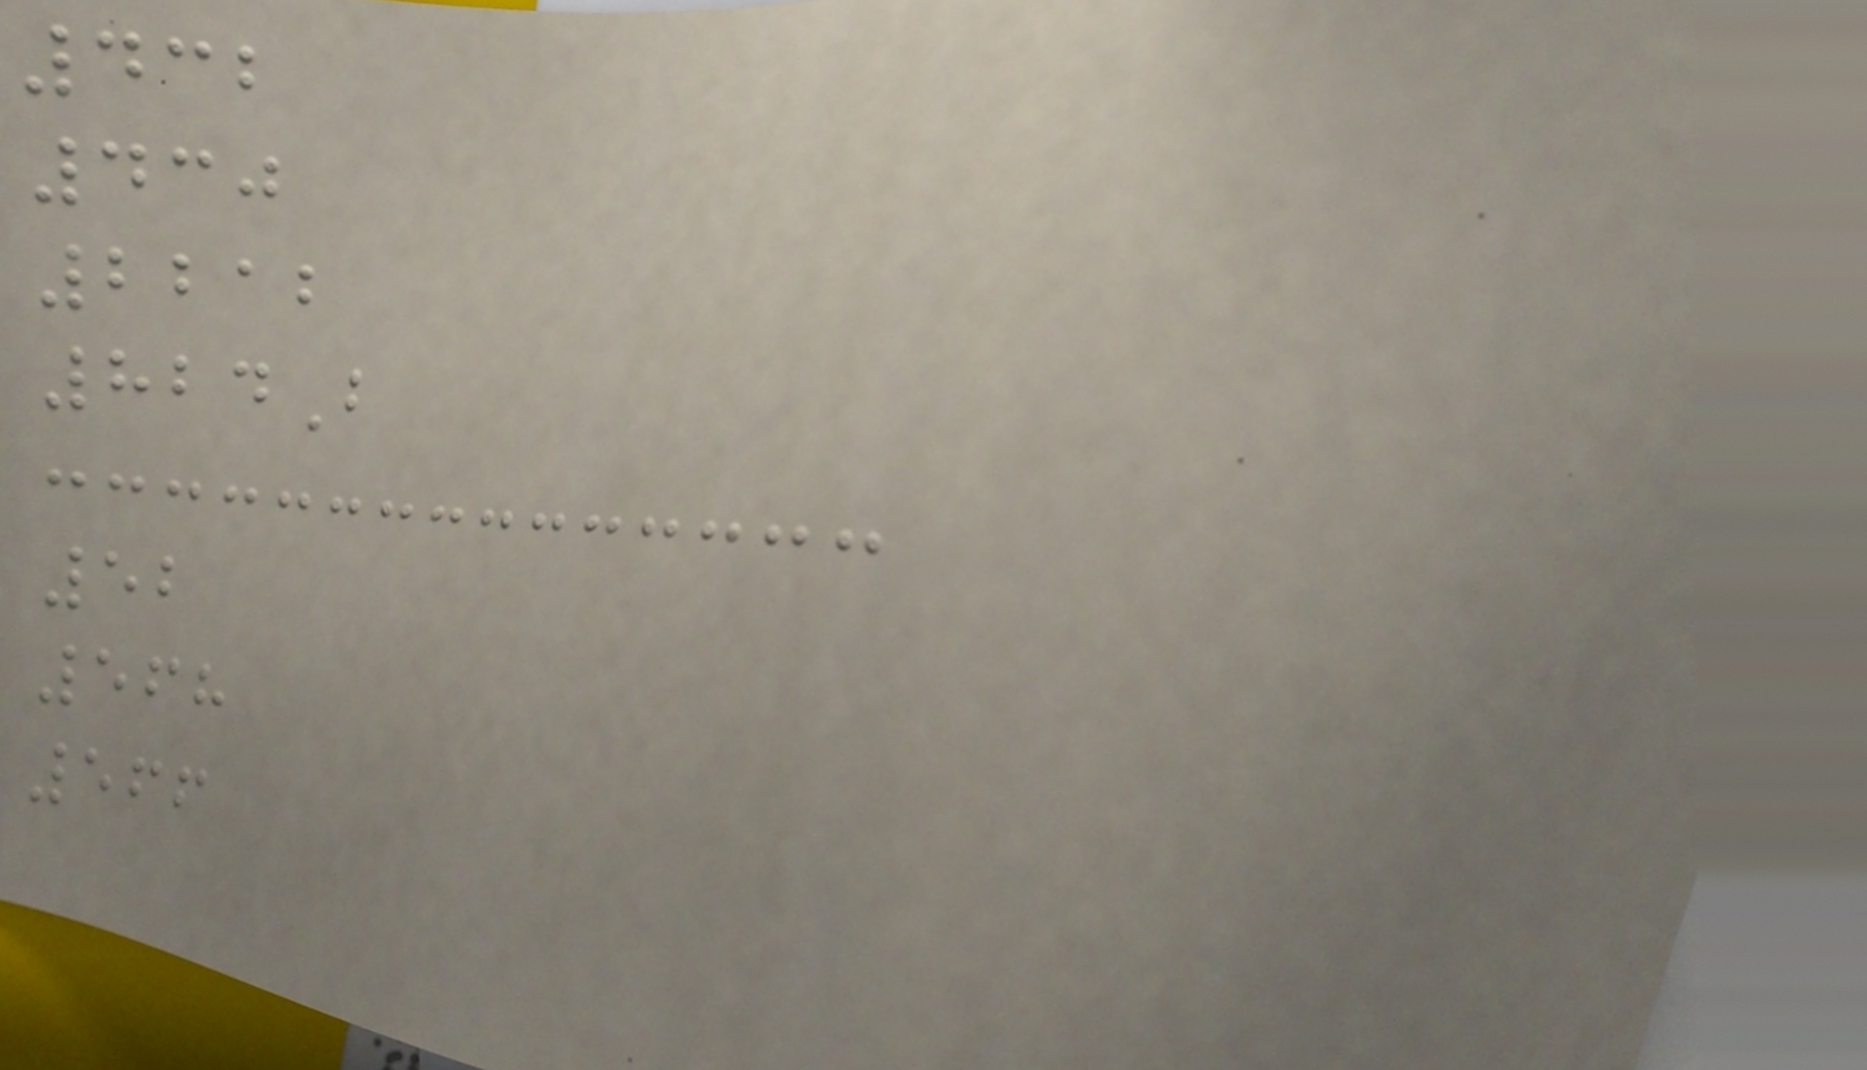432
430
2212
824B
52
568
566
